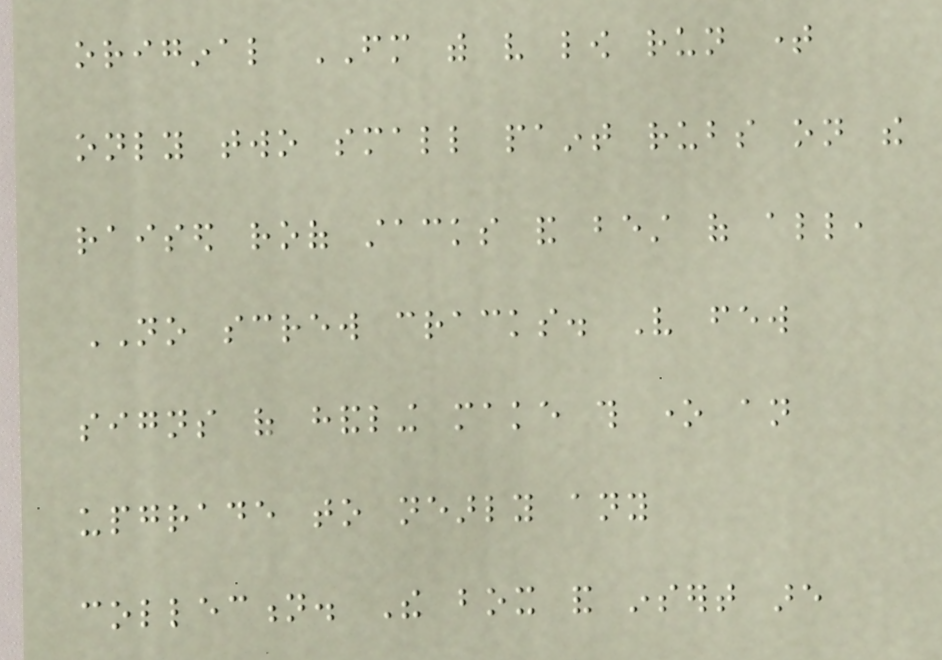original FM with very low run time
only two small paint rubs on the
raised roof stacks and best of all,
NO screw cracks. Very few
signs of handling make this one an
upgrade to nearly any
collection. The box and insert are
